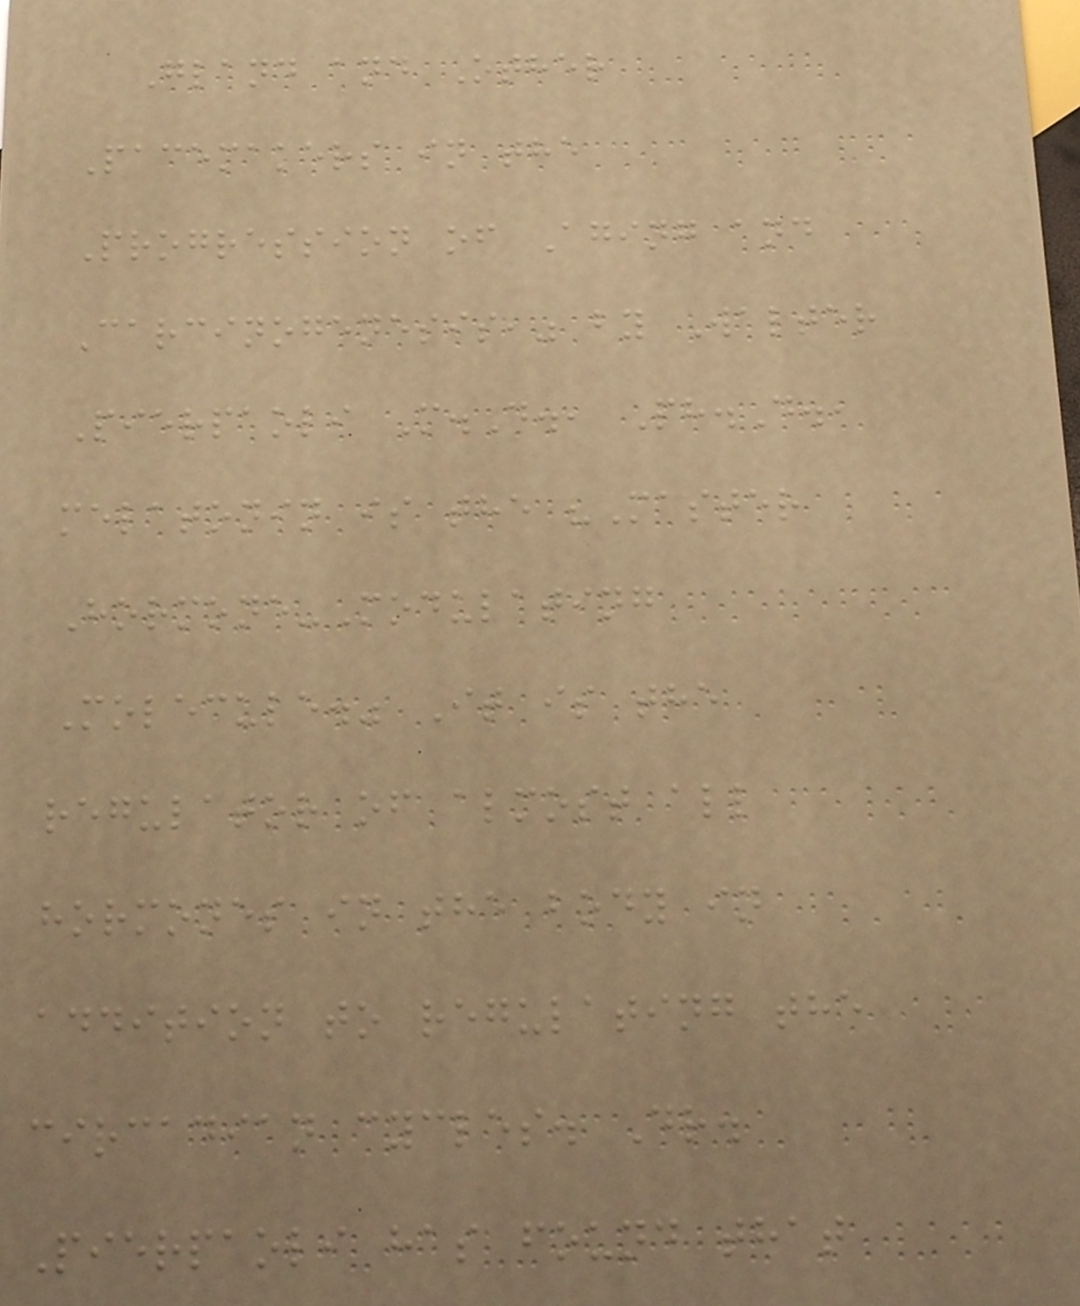Gland and Other
Pacemakers in the
Progression of Aging and
Carcinogenesis," by Walter
Pierpaoli M.D., Ph.D.,
melatonin is the "Master
Hormone-Modulating
Molecule." It is the
regulator of almost all
hormones in the body in
addition to regulating the
circadian cycles. Dr.
Pierpaoli has found that
